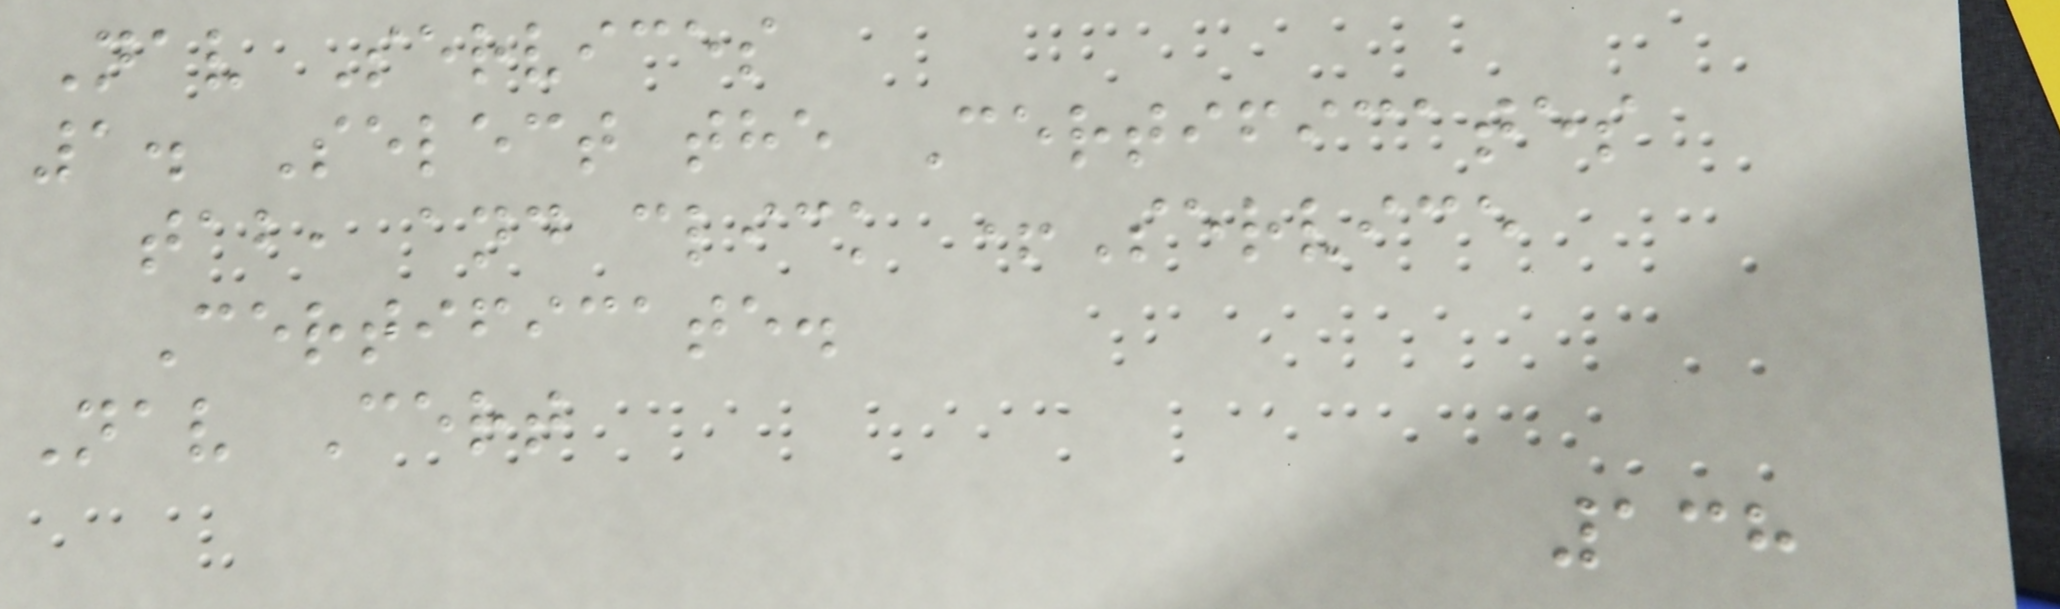Nav Services
1. Select the Certificates
tab, and click +Service
Certificate.
Nav Cert
138
